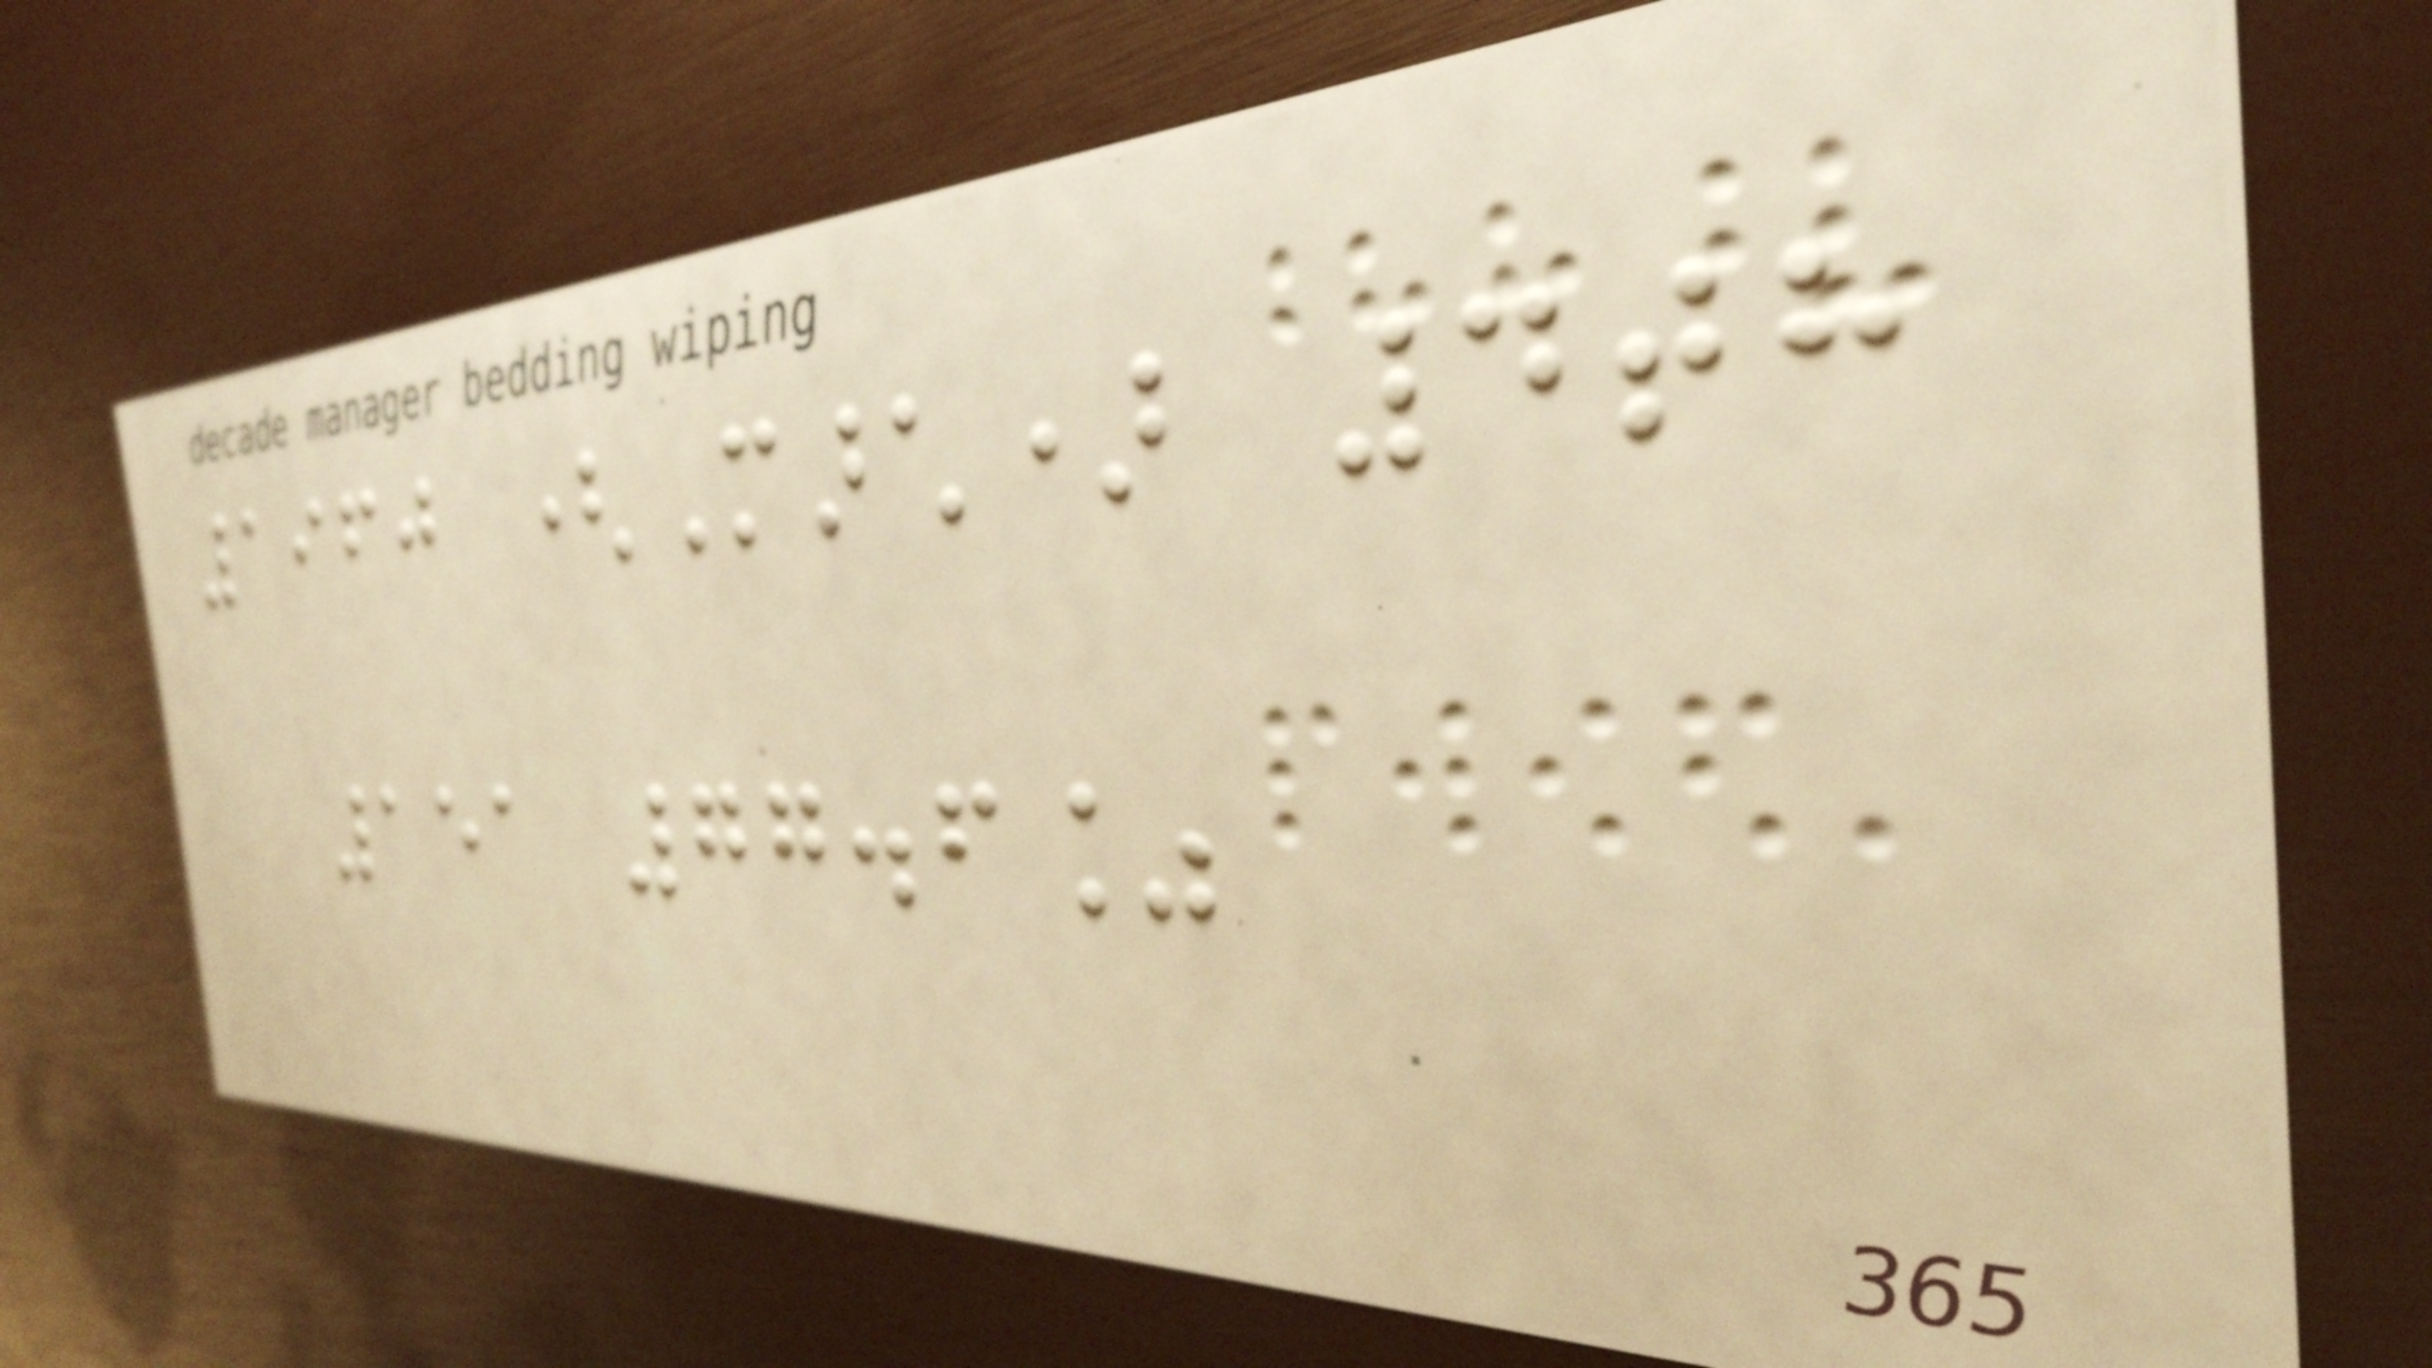1960 (March) 4th
151 77.6%
